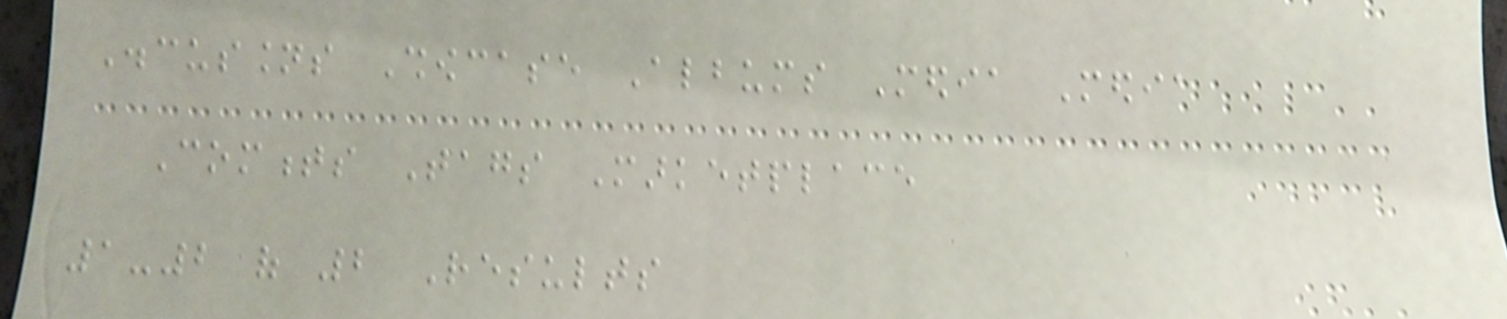Discussions Showcase Albums Media Media
Comments Tags Marketplace
1-2 of 2 Results
